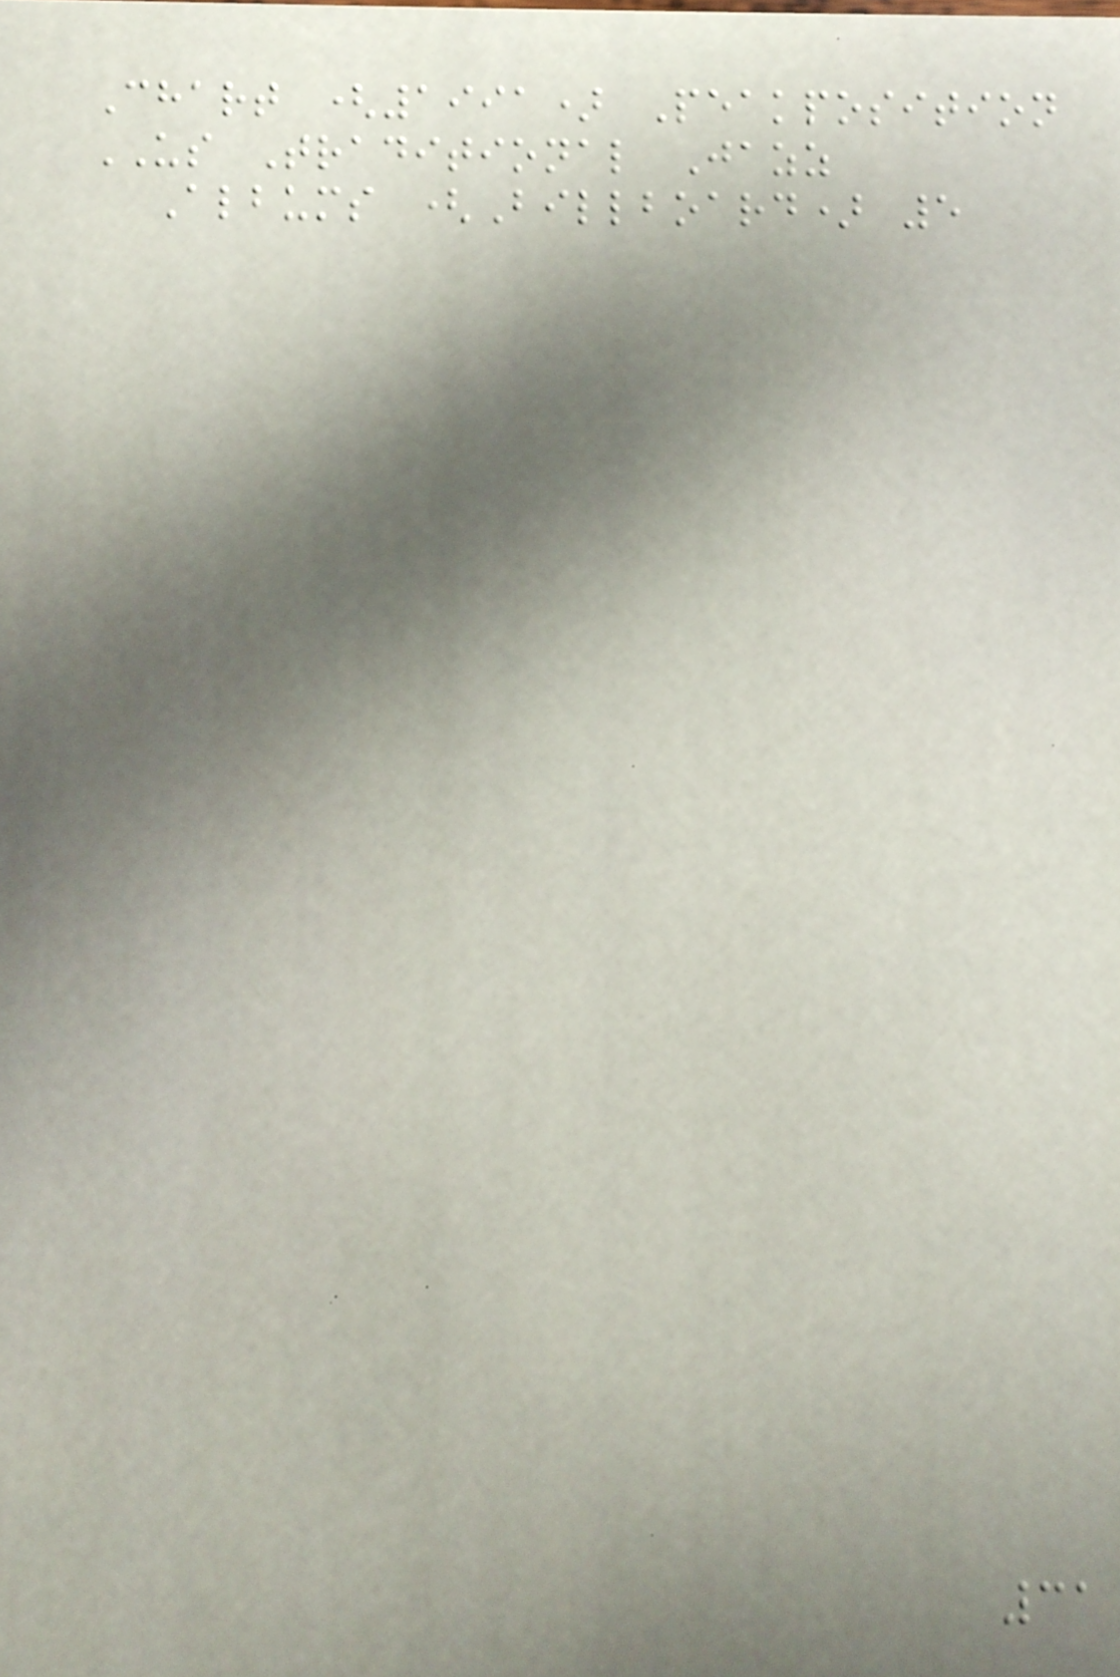Chart (1991) Peakposition
US Traditional Jazz
Albums (Billboard) 5
31
